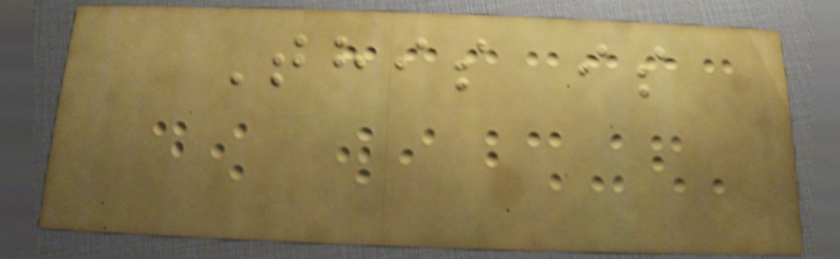This is
